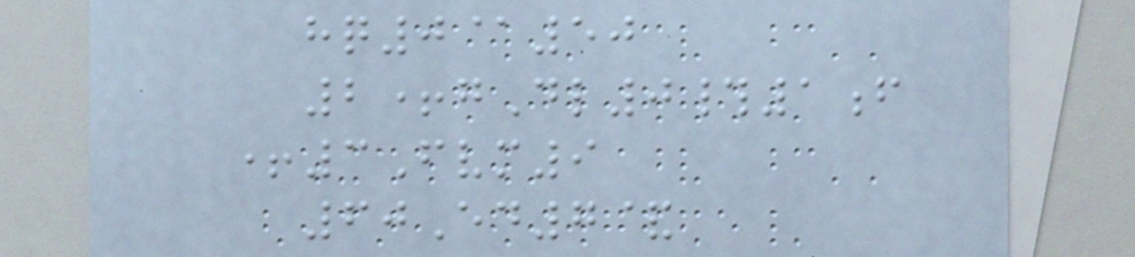hq0@50
2+gDl0#1f
+3Fvm9
60Ed7&
